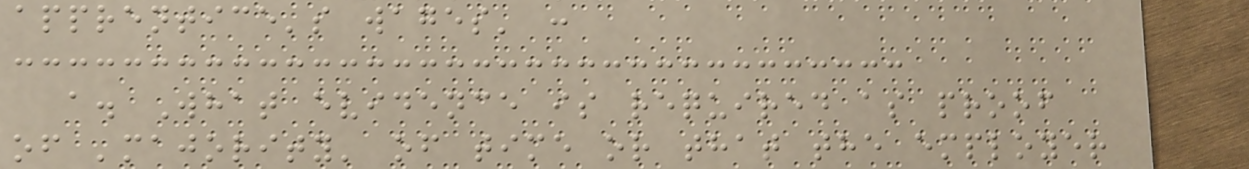apprentice's wages' :
a. What evidence is required as proof
of 'majority' of time or that the employer
